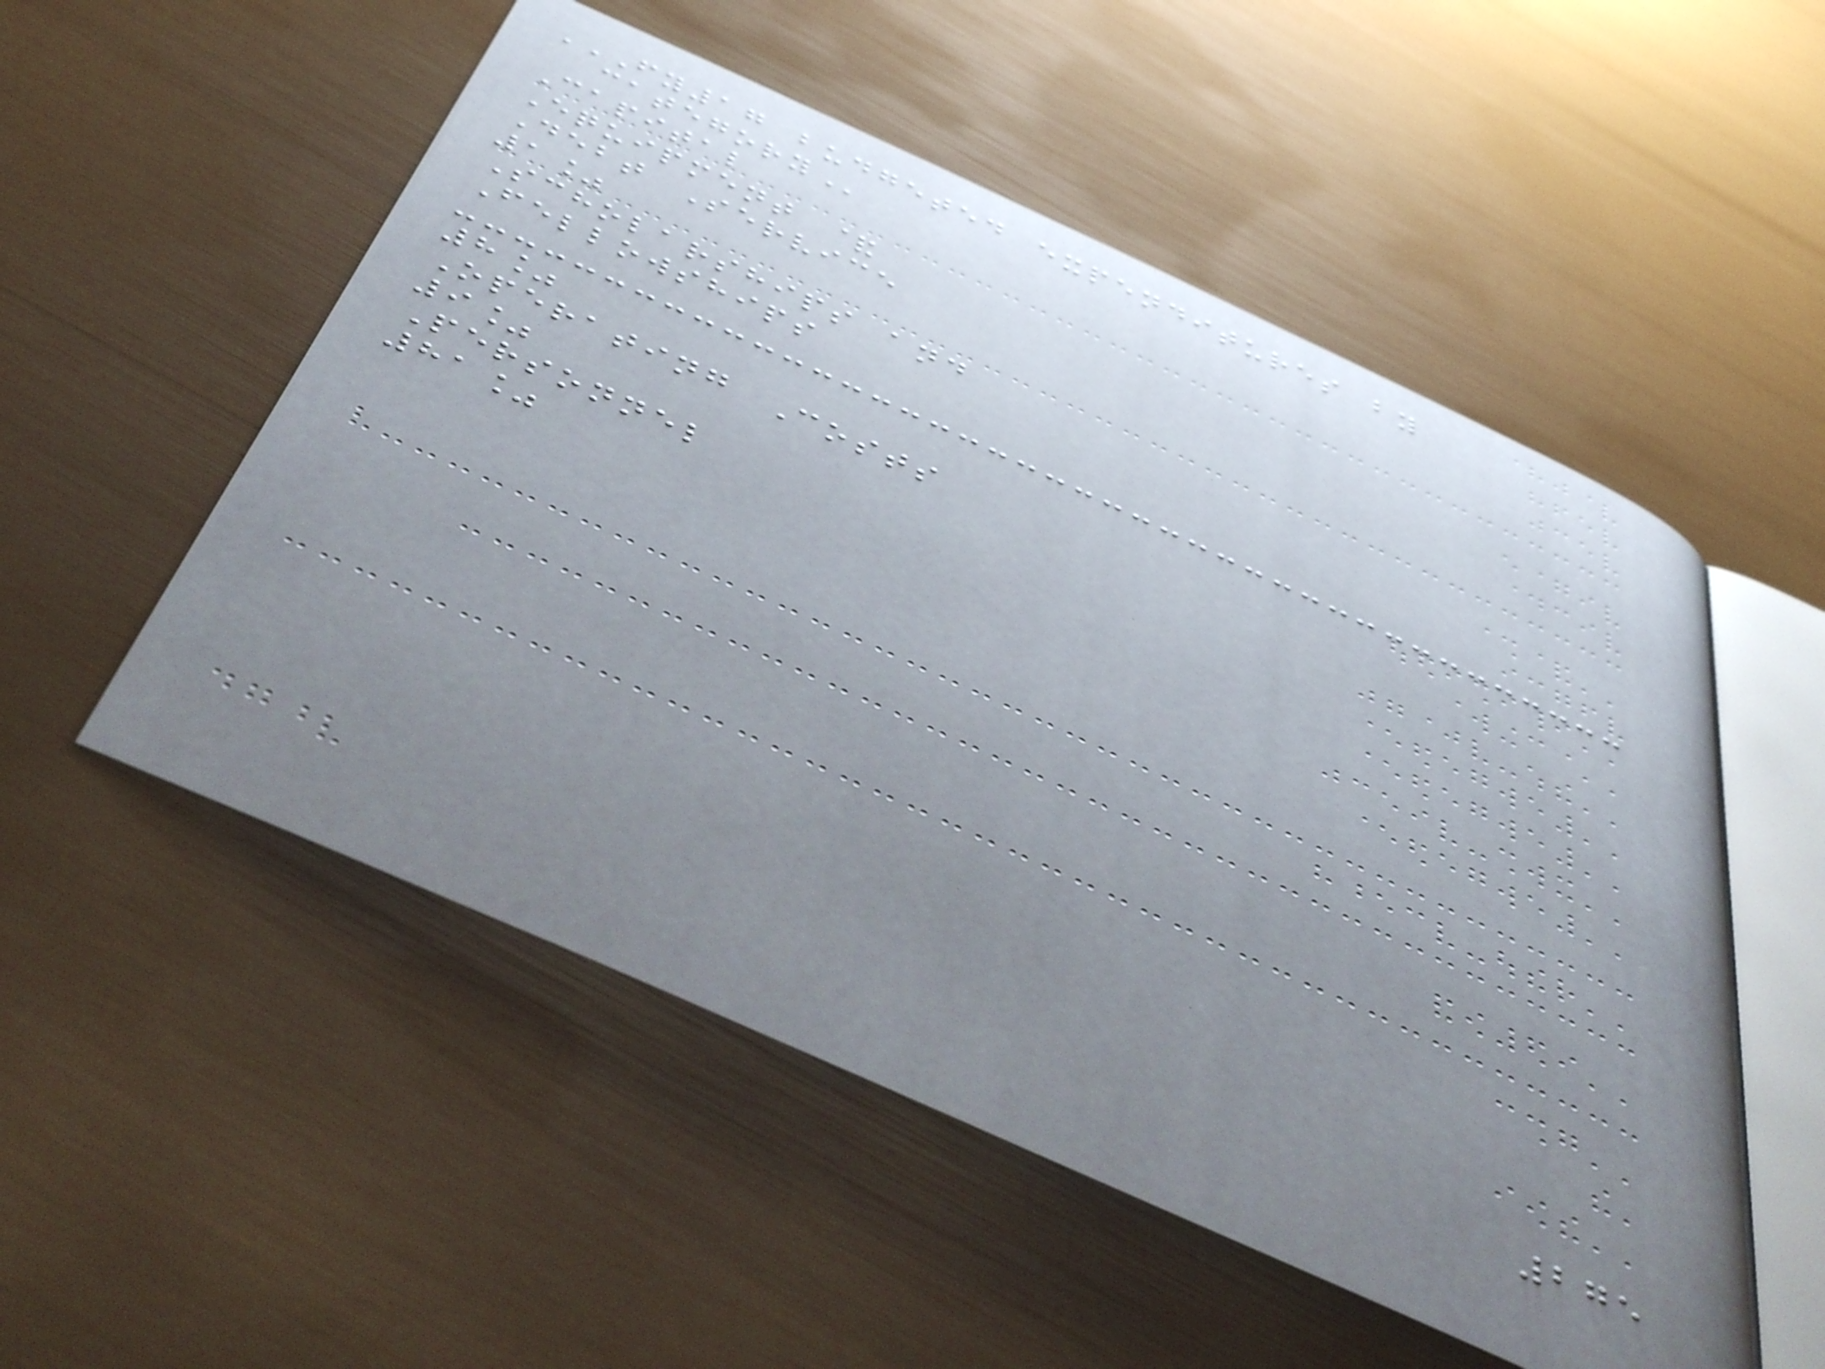FY17 BUDGETED EXPENDITURES BY
CATEGORY
Capital
Equipment &
Debt Service
1%
Scholarships and
Fellowships
8%
Operating Costs
9%
Personnel
81%
275
